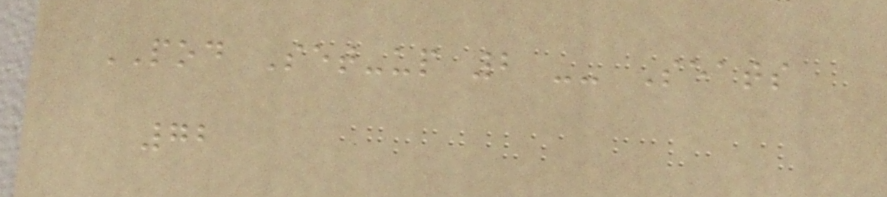POD Set-up 2 -- Seats
72
